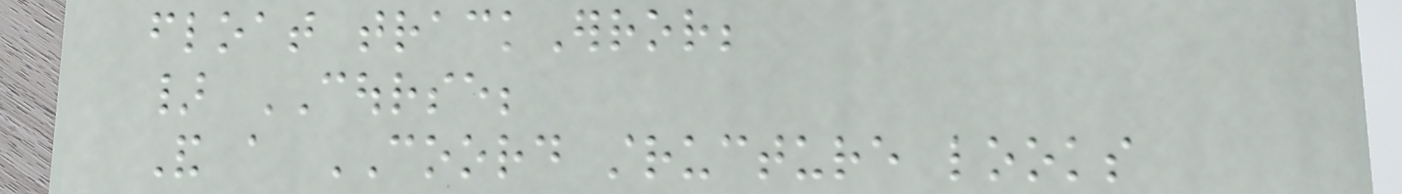float trackError;
} COURSE;
And a COORD structure looks
